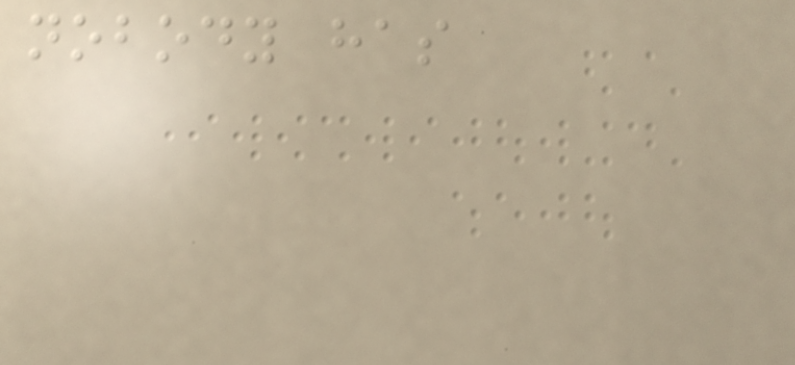nobody has
